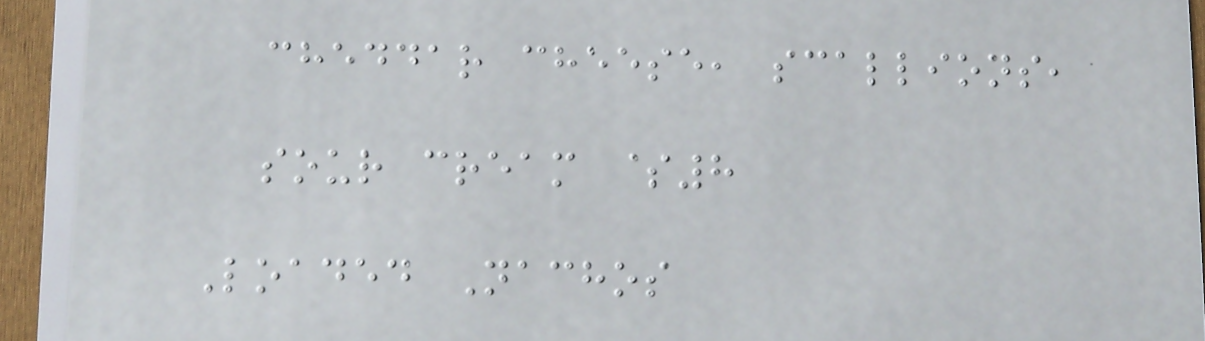cheddar cheese, scallions,
sour cream $8
Loaded Nachos
